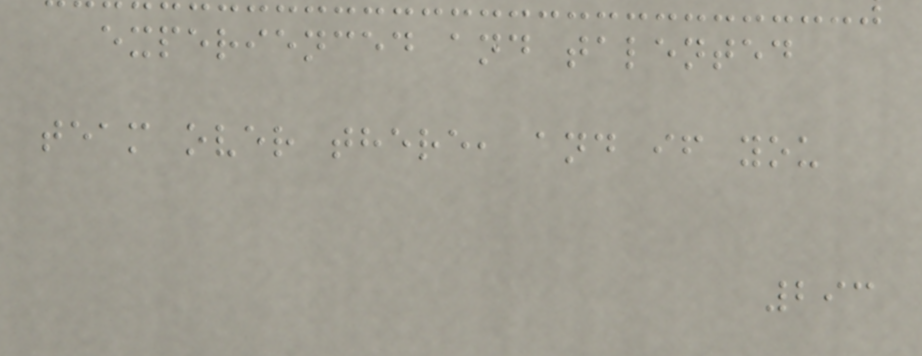experienced and talented
team over there, and if you
293
